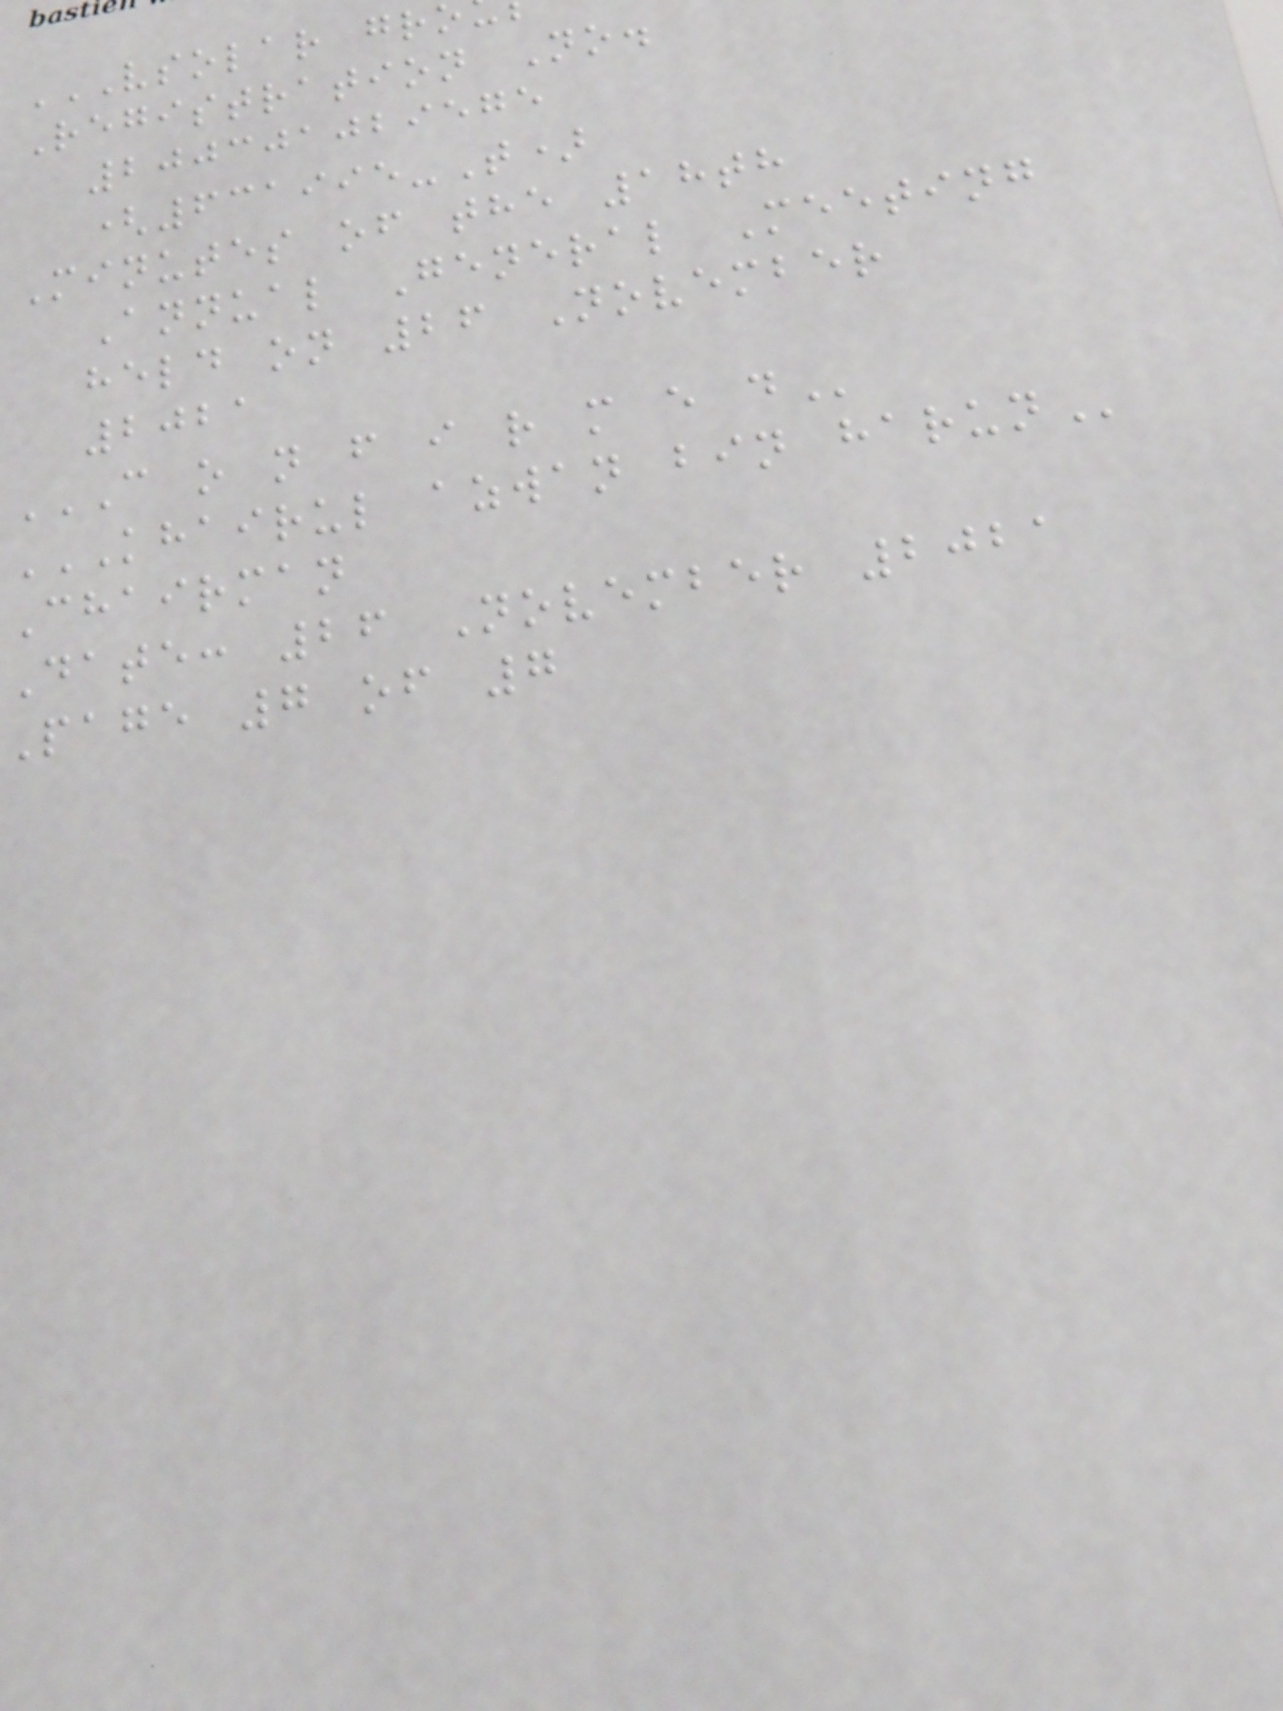Registration No.
200301029575
(631995-T)
Minutes of the 18th
Annual General Meeting
held on 26 November
2021
C O N F I R M E D
KHAIRUL AZWAN BIN HARUN
Chairman
Date: 26 November 2021
Page 7 of 7
